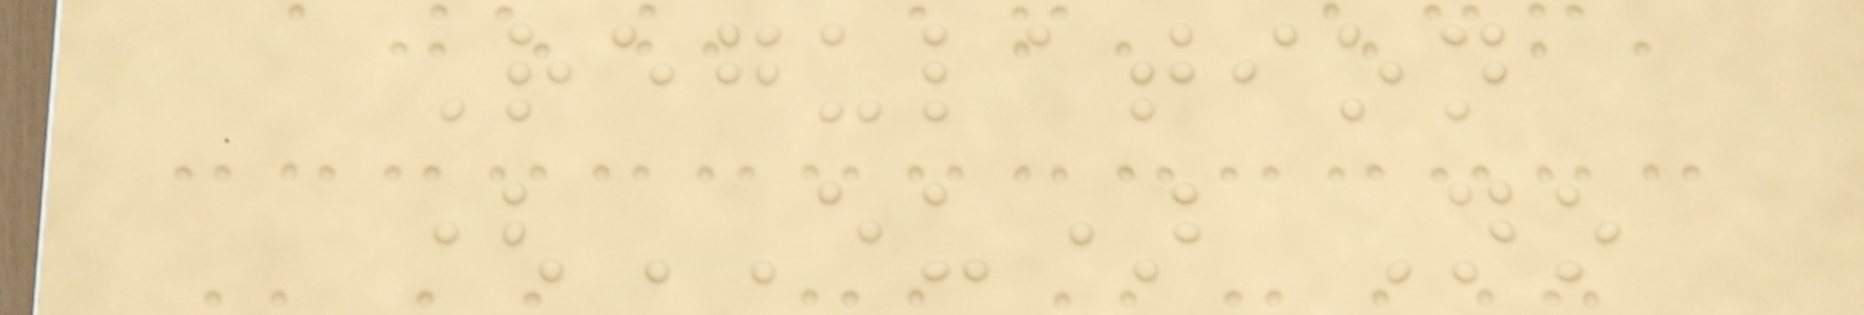Regulation
(EU) No
